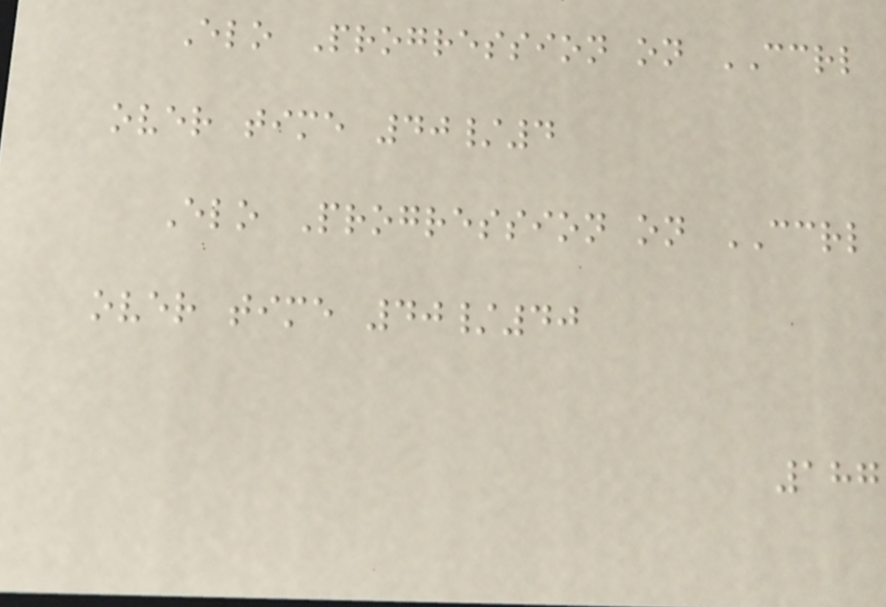Elo Progression on CCRL
over time 40/4
Elo Progression on CCRL
over time 40/40
187
